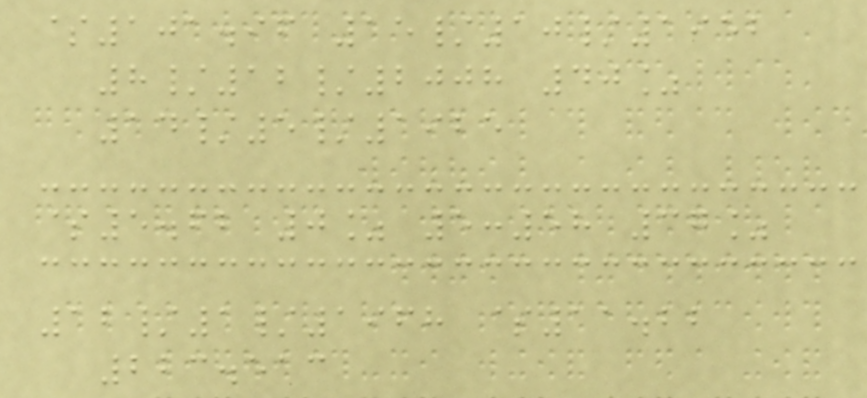$101.96 15/10/1952
8/12/2008 40%
14/5/1925
$5.62 0% 5:58 37%
12/1/1968 $11.22
223.513
